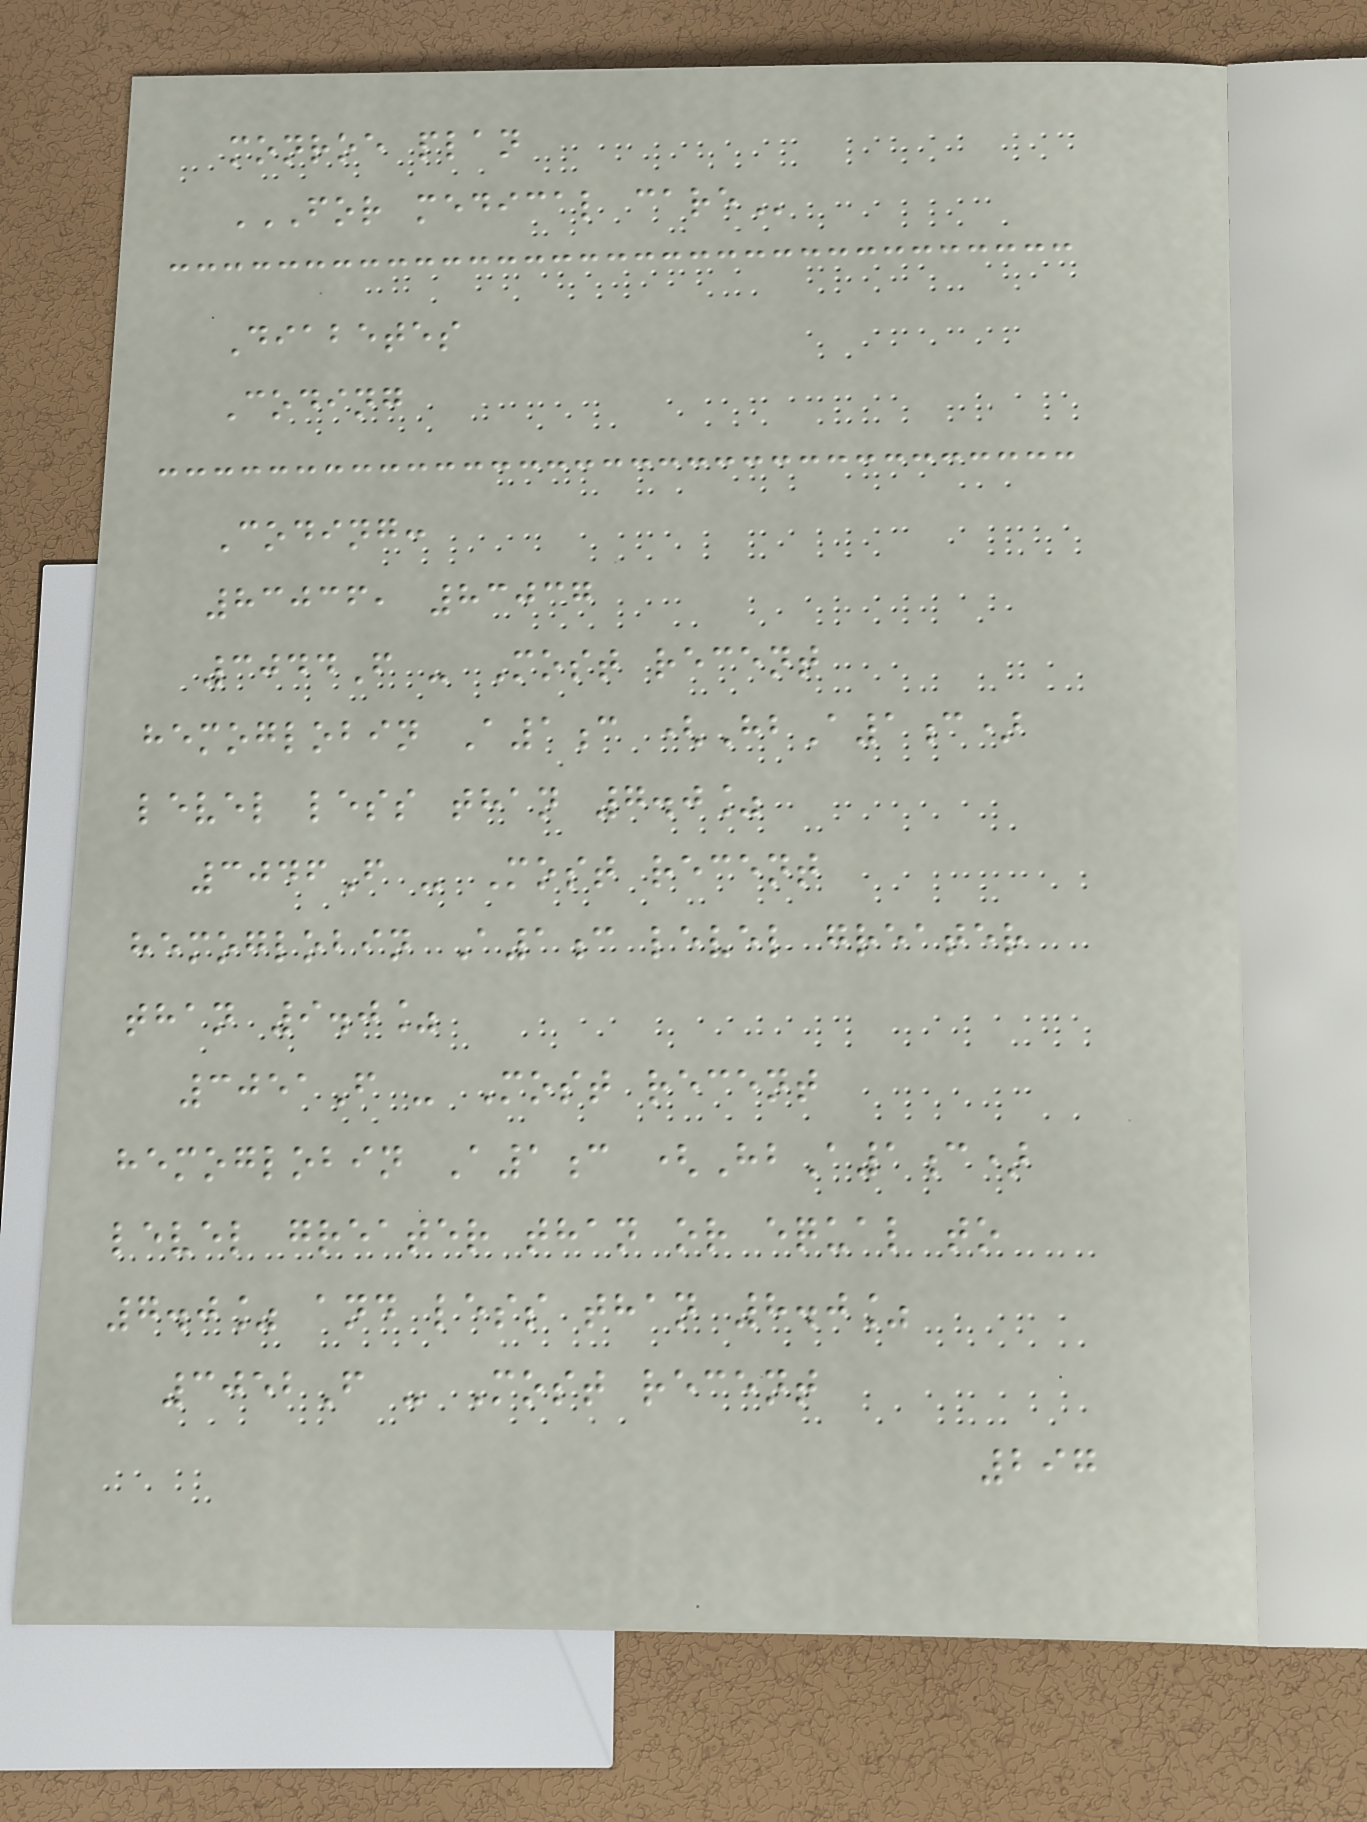monroe plan
FOR MEDICAL CARE
Diabetes
Coding
Coding:
83036, 83037
3044F - Most recent
hemoglobin A1c (HbA1c)
level less than 7.0%
3046F - Most recent
hemoglobin A1c level greater
than 9.0%
3051F - Most recent
hemoglobin A1c (HbA1c)
level greater than or equal to
7.0% and less than 8.0%
3052F - Most recent
297
